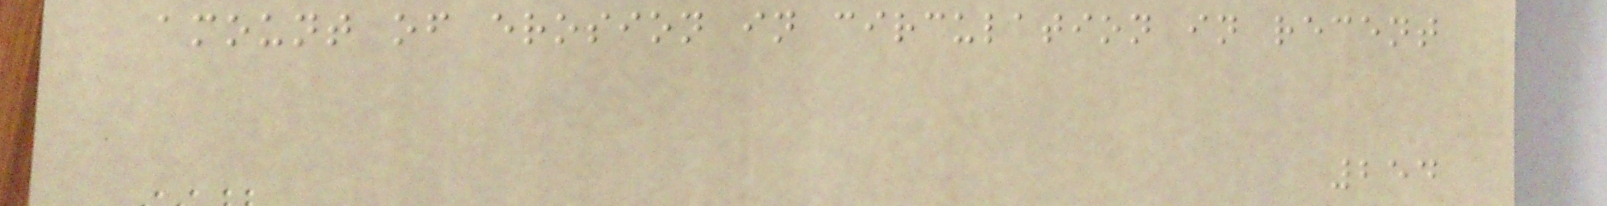amount of erosion in circulation in recent
254
